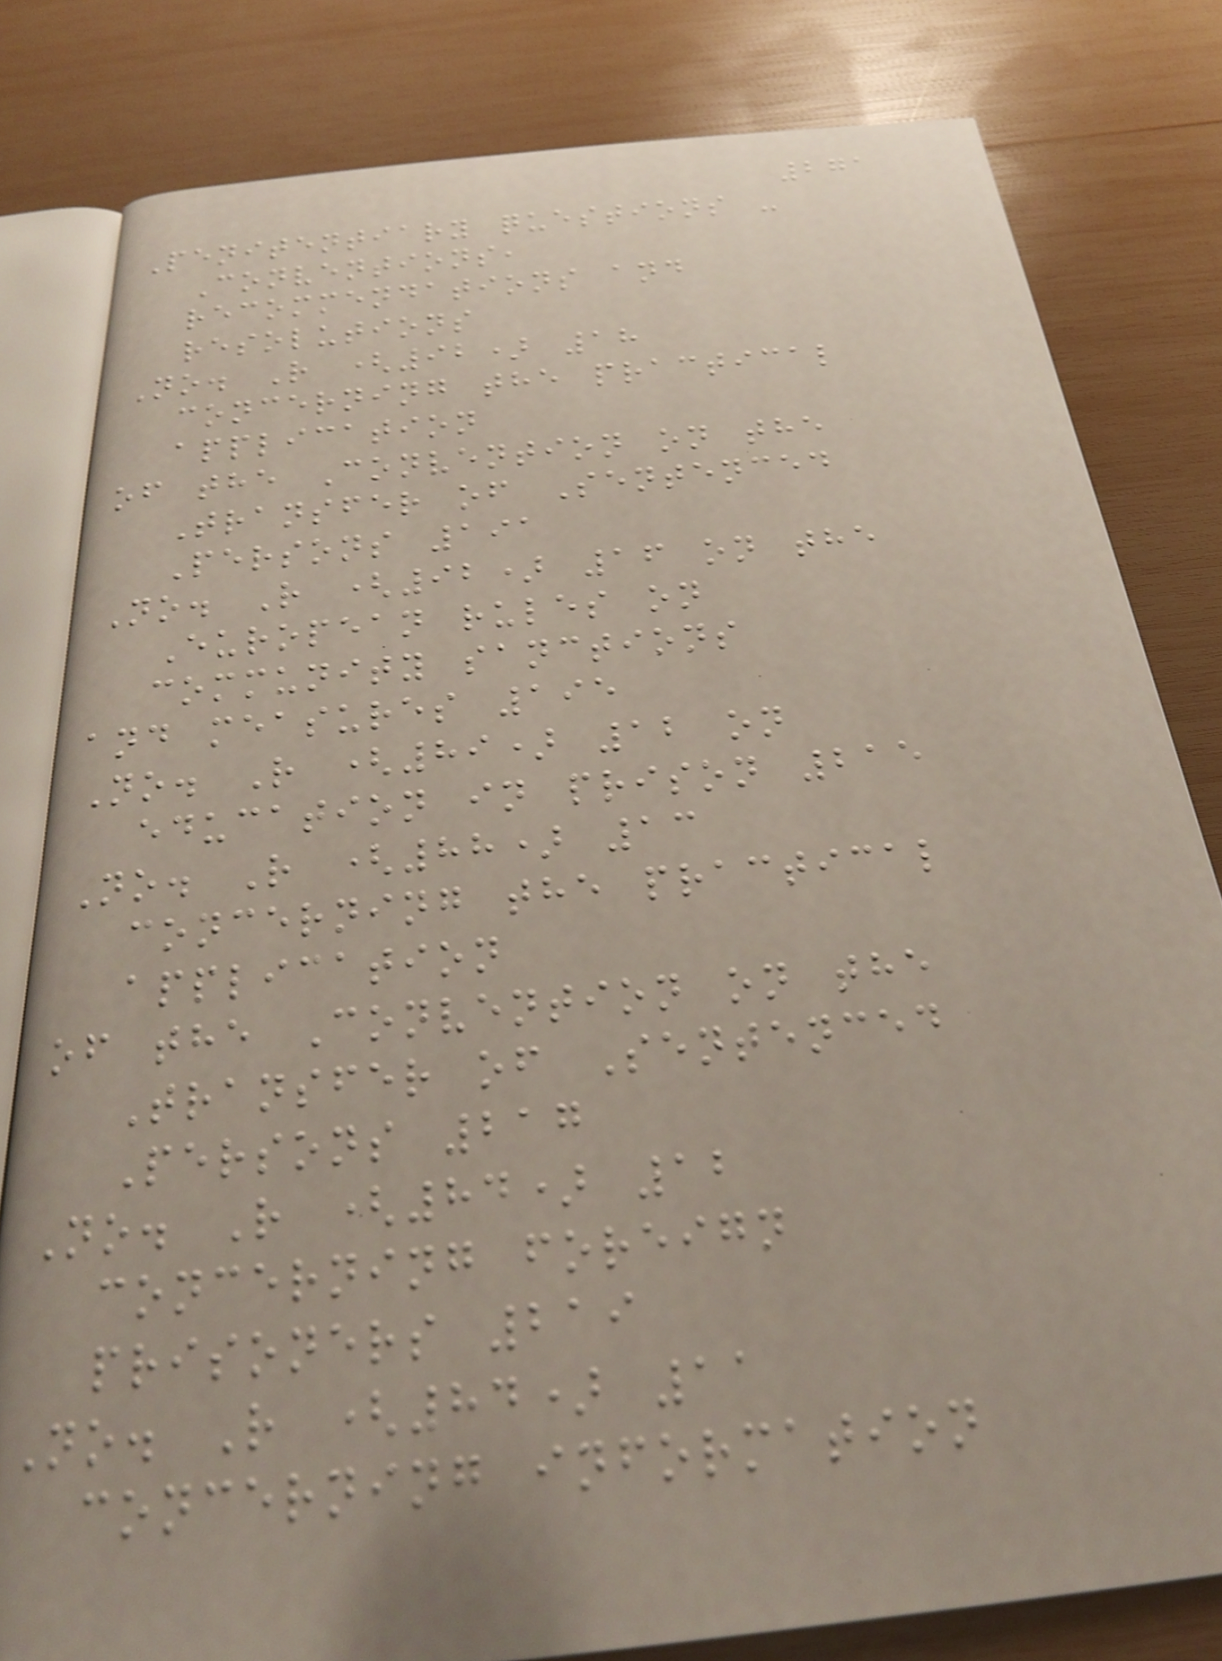271
Penitentiary questions -
Conventions,
recommendations and
resolutions
No. R (92) 18
concerning the practical
application
of the Convention on the
Transfer of Sentenced
Persons 191
No. R (92) 16 on the
European rules on
community sanctions
and measures 195
No. R (89) 12 on
education in prison 215
No. R (88) 13
concerning the practical
application
of the Convention on the
Transfer of Sentenced
Persons 217
No. R (84) 12
concerning foreign
prisoners 219
No. R (84) 11
concerning information
